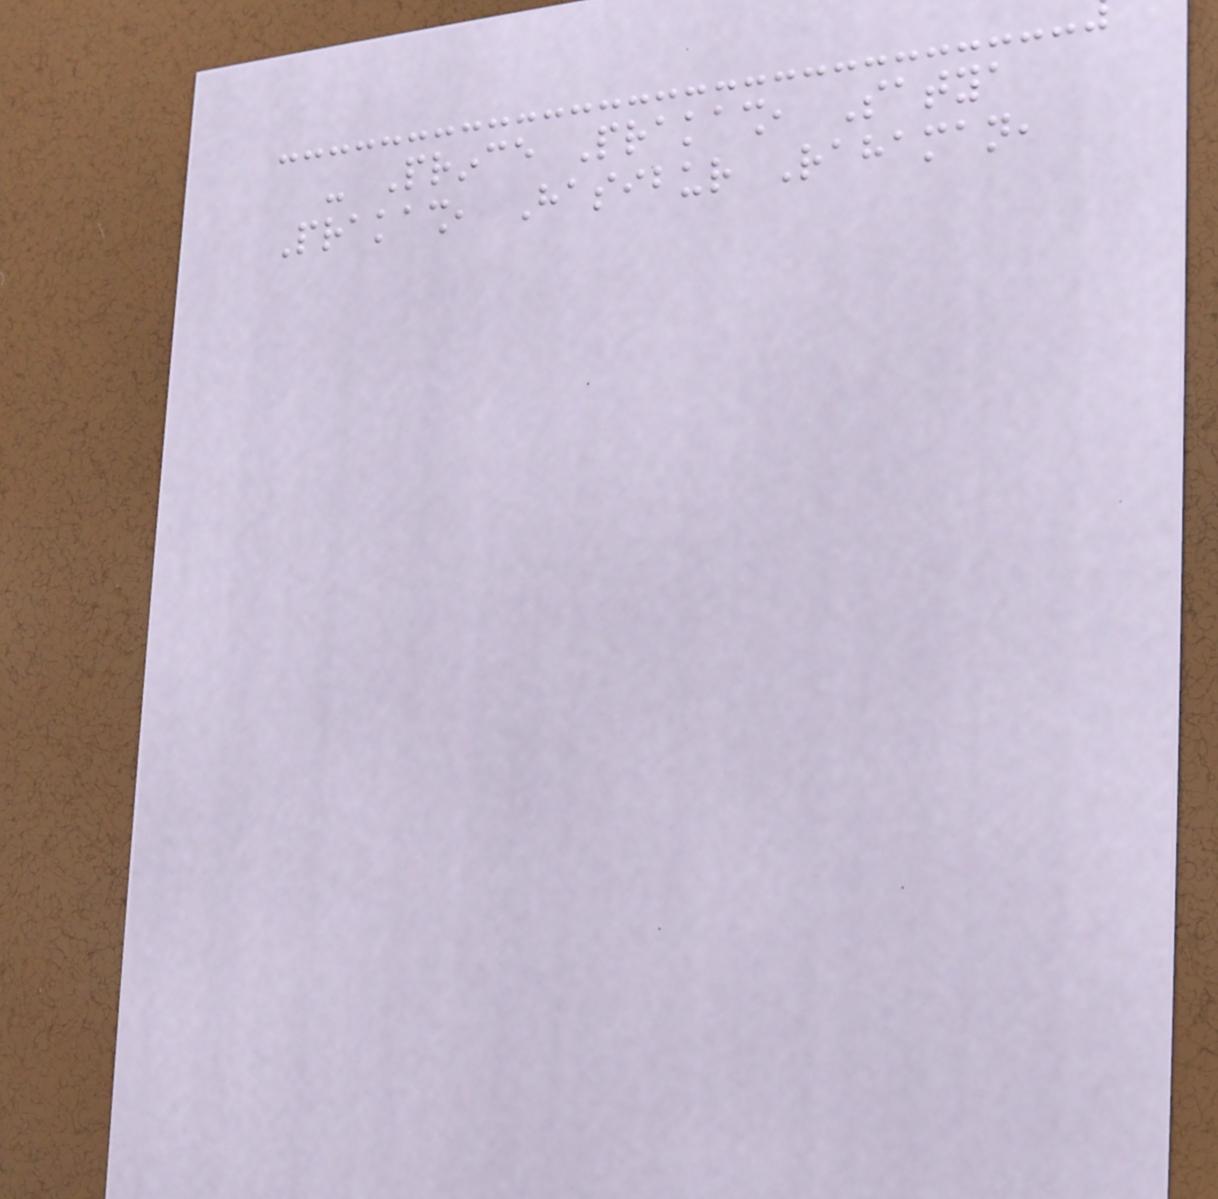- Prince Prakash, Satya
Prakash, Hasibur Rahaman,
